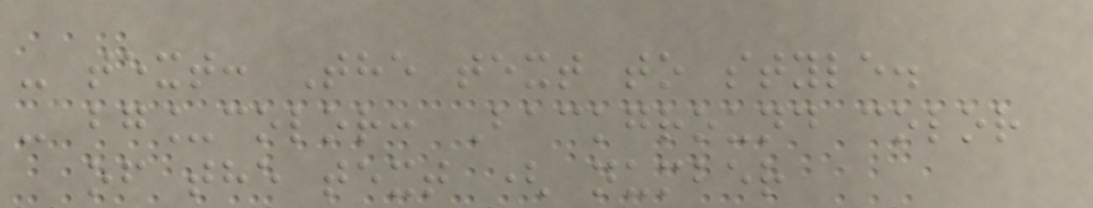- text: The text to style.
- bg_color: Background color
of the text ( number
